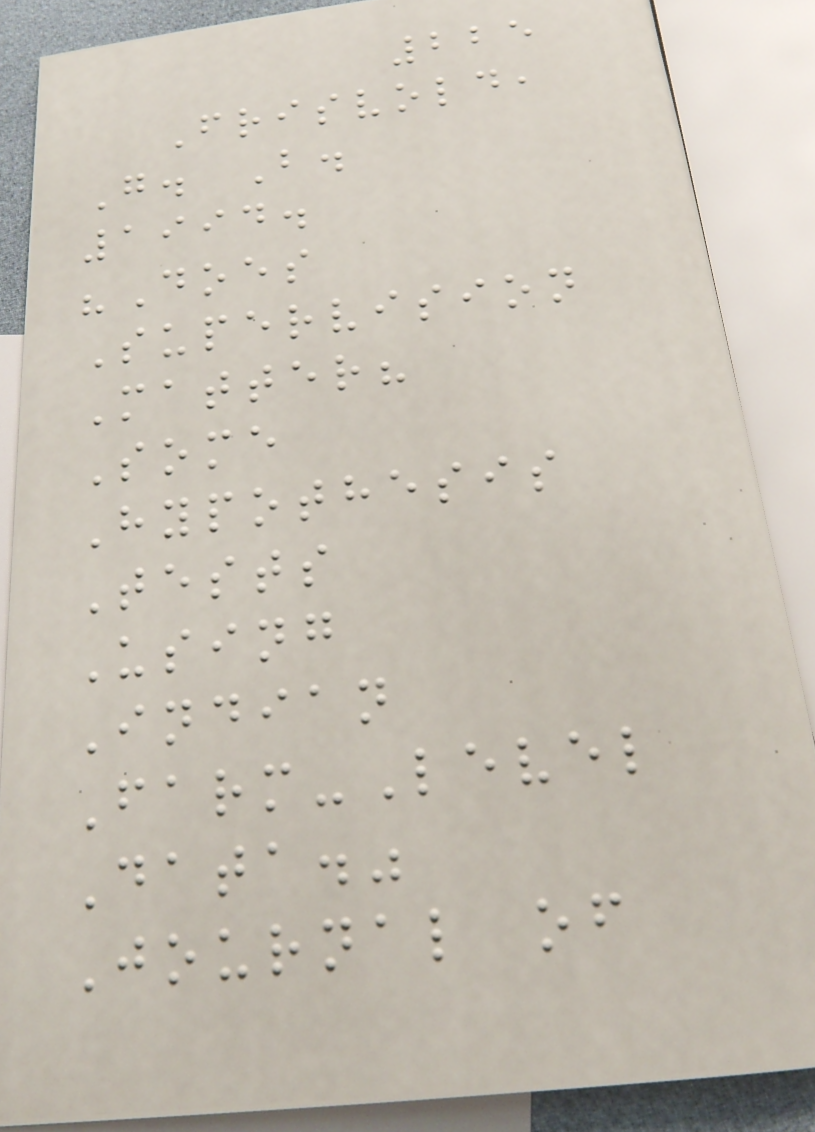225
Frisvold,
G. B.
1994.
"Does
Supervision
Matter?
Some
Hypothesis
Tests
Using
Indian
Farm-Level
Data."
Journal of
